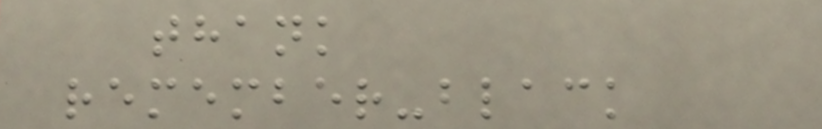thank
remember-black
